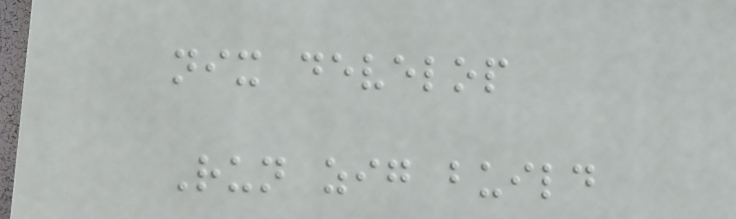nix develop
Run zig build
